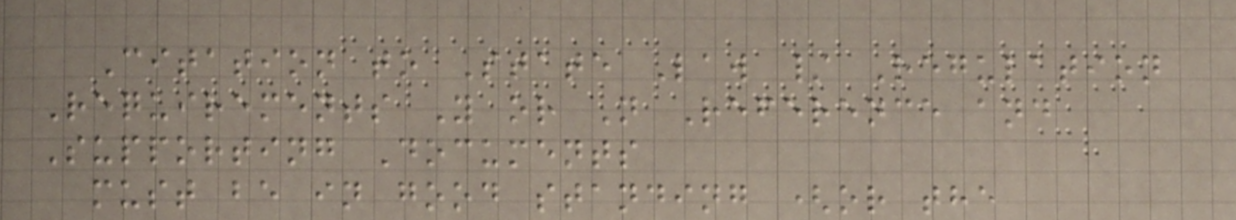Citation to State Law / Regulation
Requirements Y or N Reference and
Supporting Documents
must be in good standing (or the
